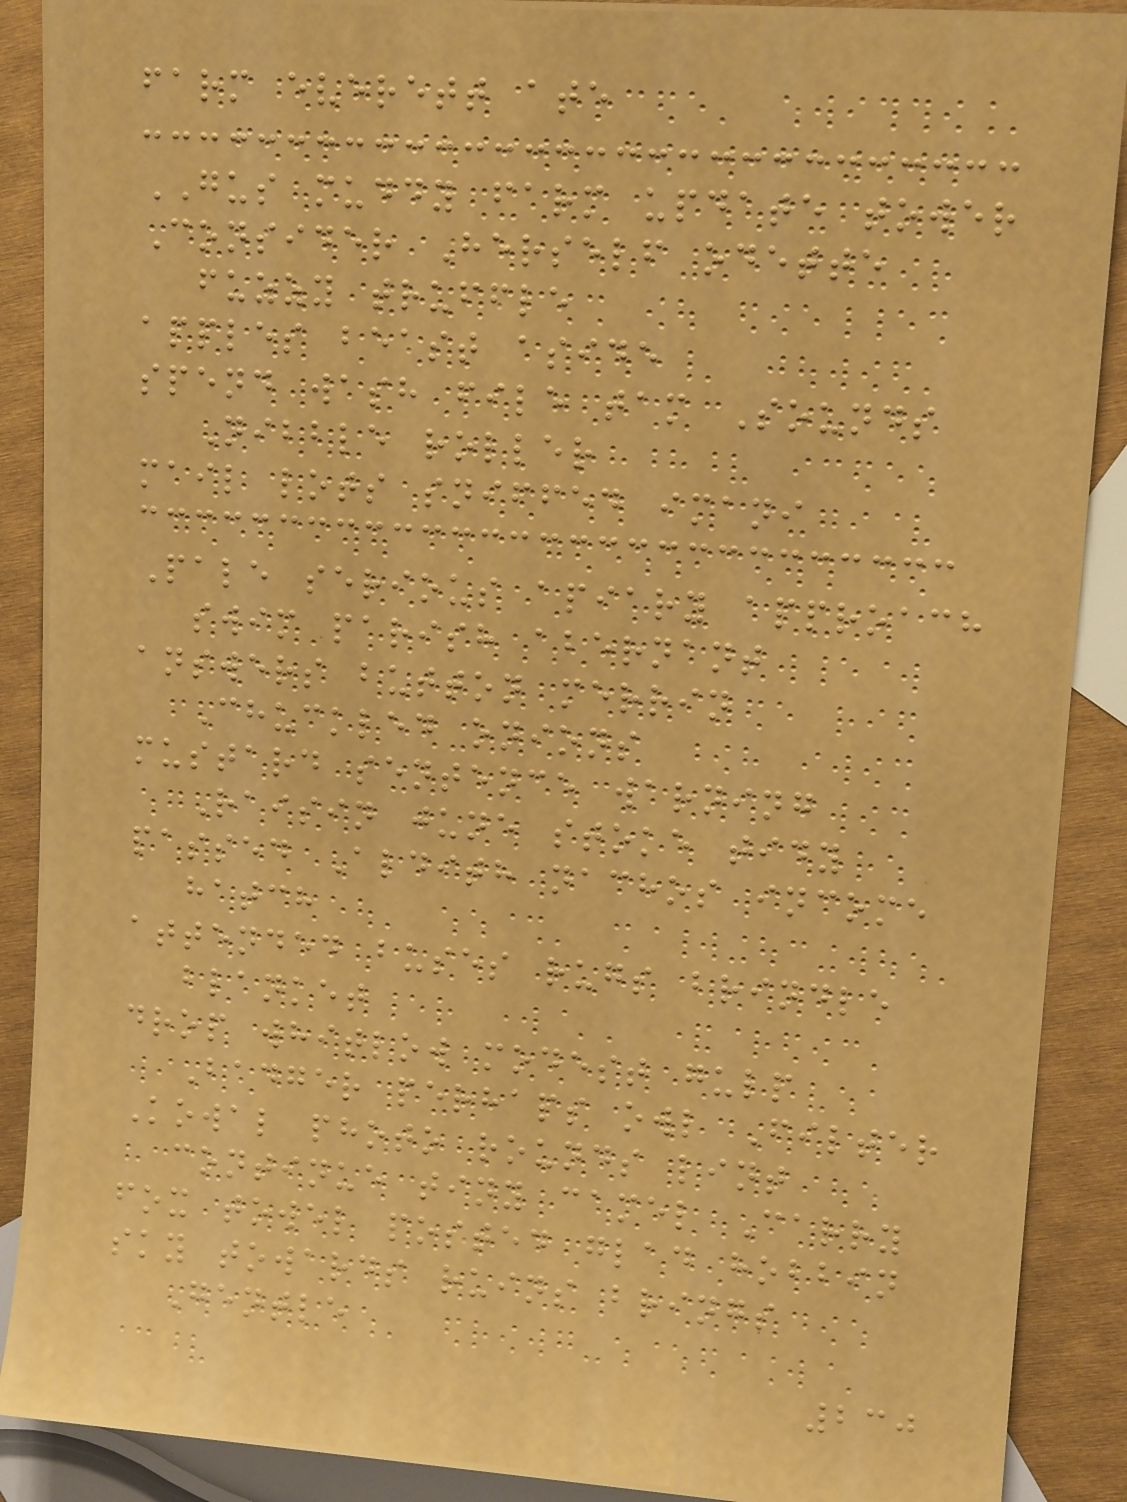farm everett ate
GUS muddy farm update tower
Consider Herself odette
fuzzy truffle
apples beast aside
spend wash file tam Sounds
Nibble roller
mail lots sniffed imani
Pale serious apiary approach
swim parish abernant
answers button merrin
Chuckled onions
mustard sentence warning
Raisin june stoke tidy
passed Aldith nachos income
hatch
attended buses rugs brindle
blanket
drop whitlow modest gulp
Badger perhaps owl Filter
Kowal photo rounds lint
continue tiny camel Carry
fox towel posted glad hobbin
sky towards ruins brings
Gentle
230
